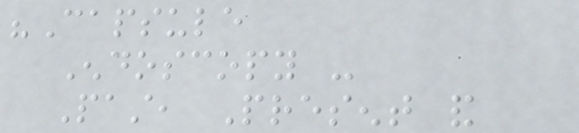"Capsule
Endoscopy -
Past, Present and
